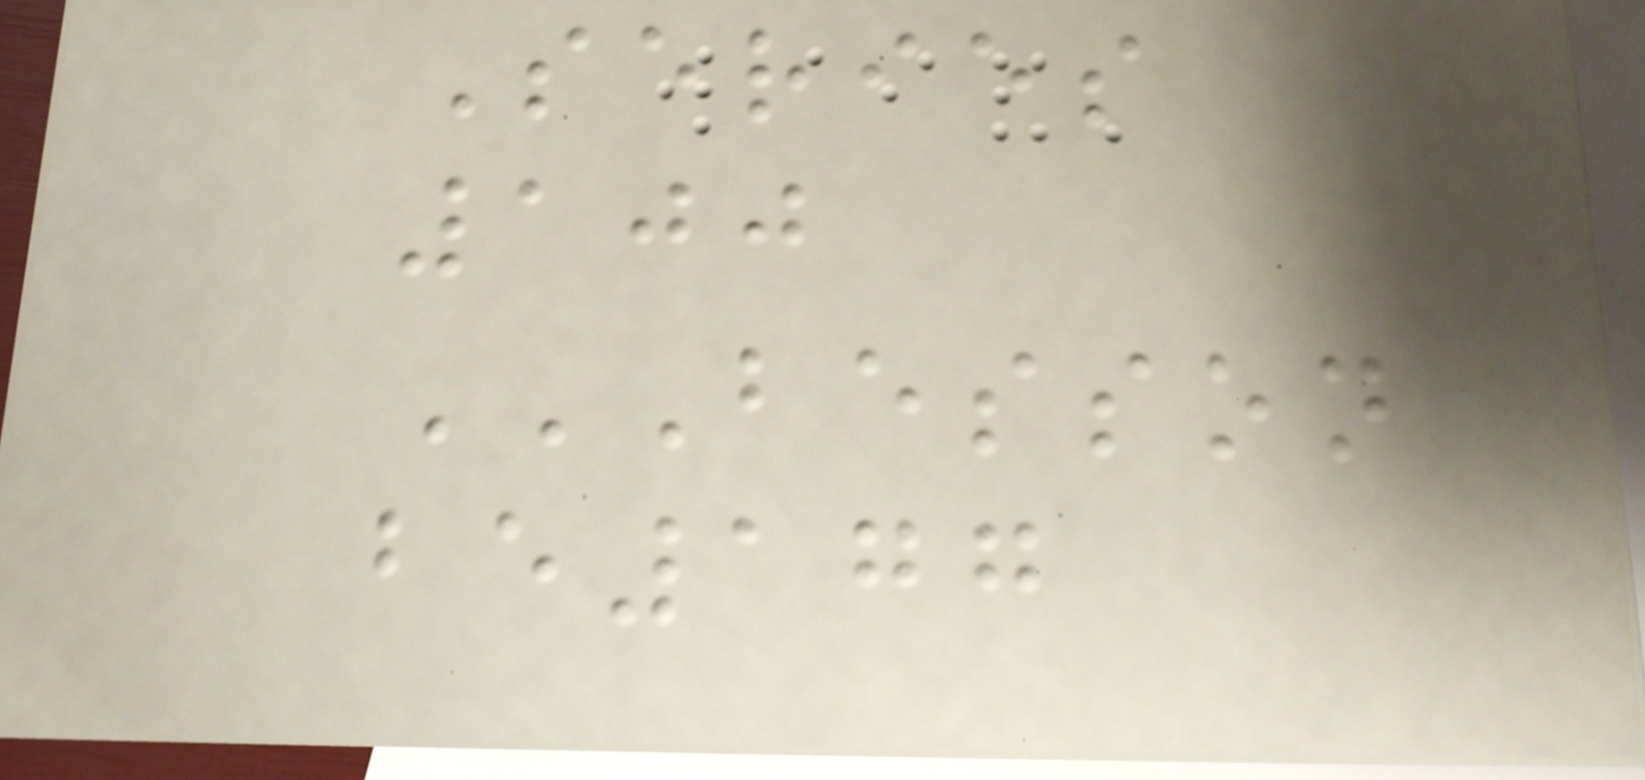Series
100
BESSON
BE177
